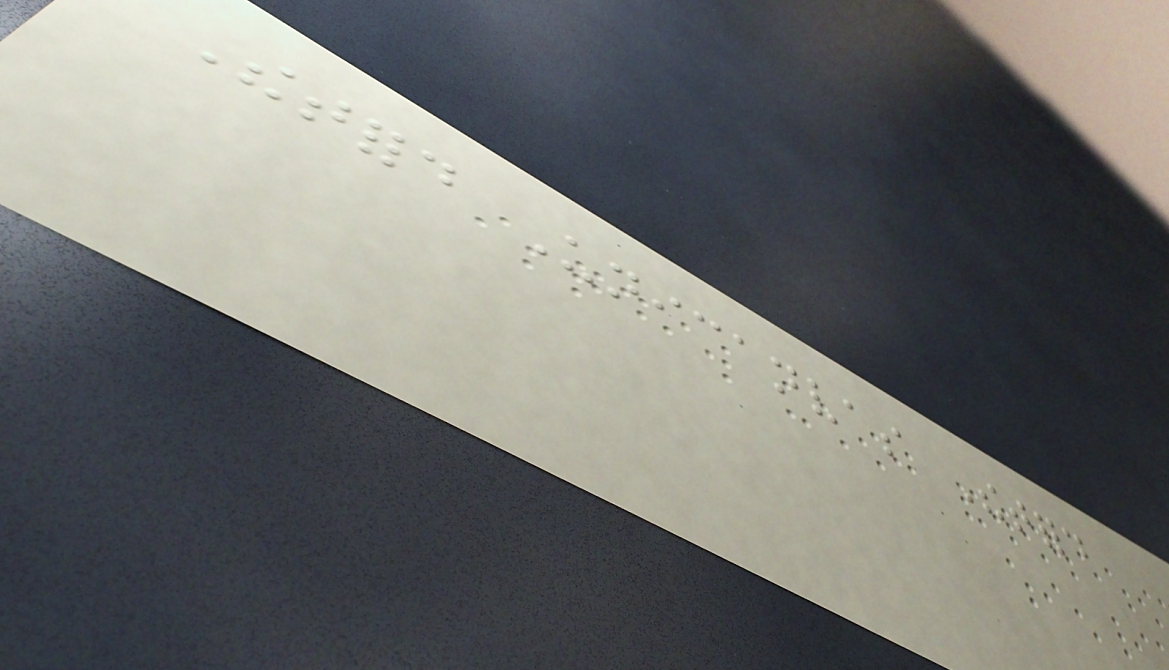Thetford Unicanvas Thetford
